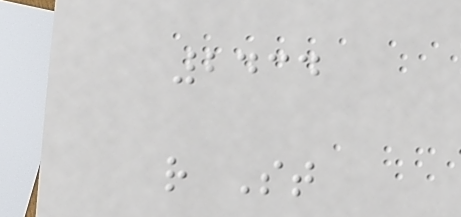2434
r St
